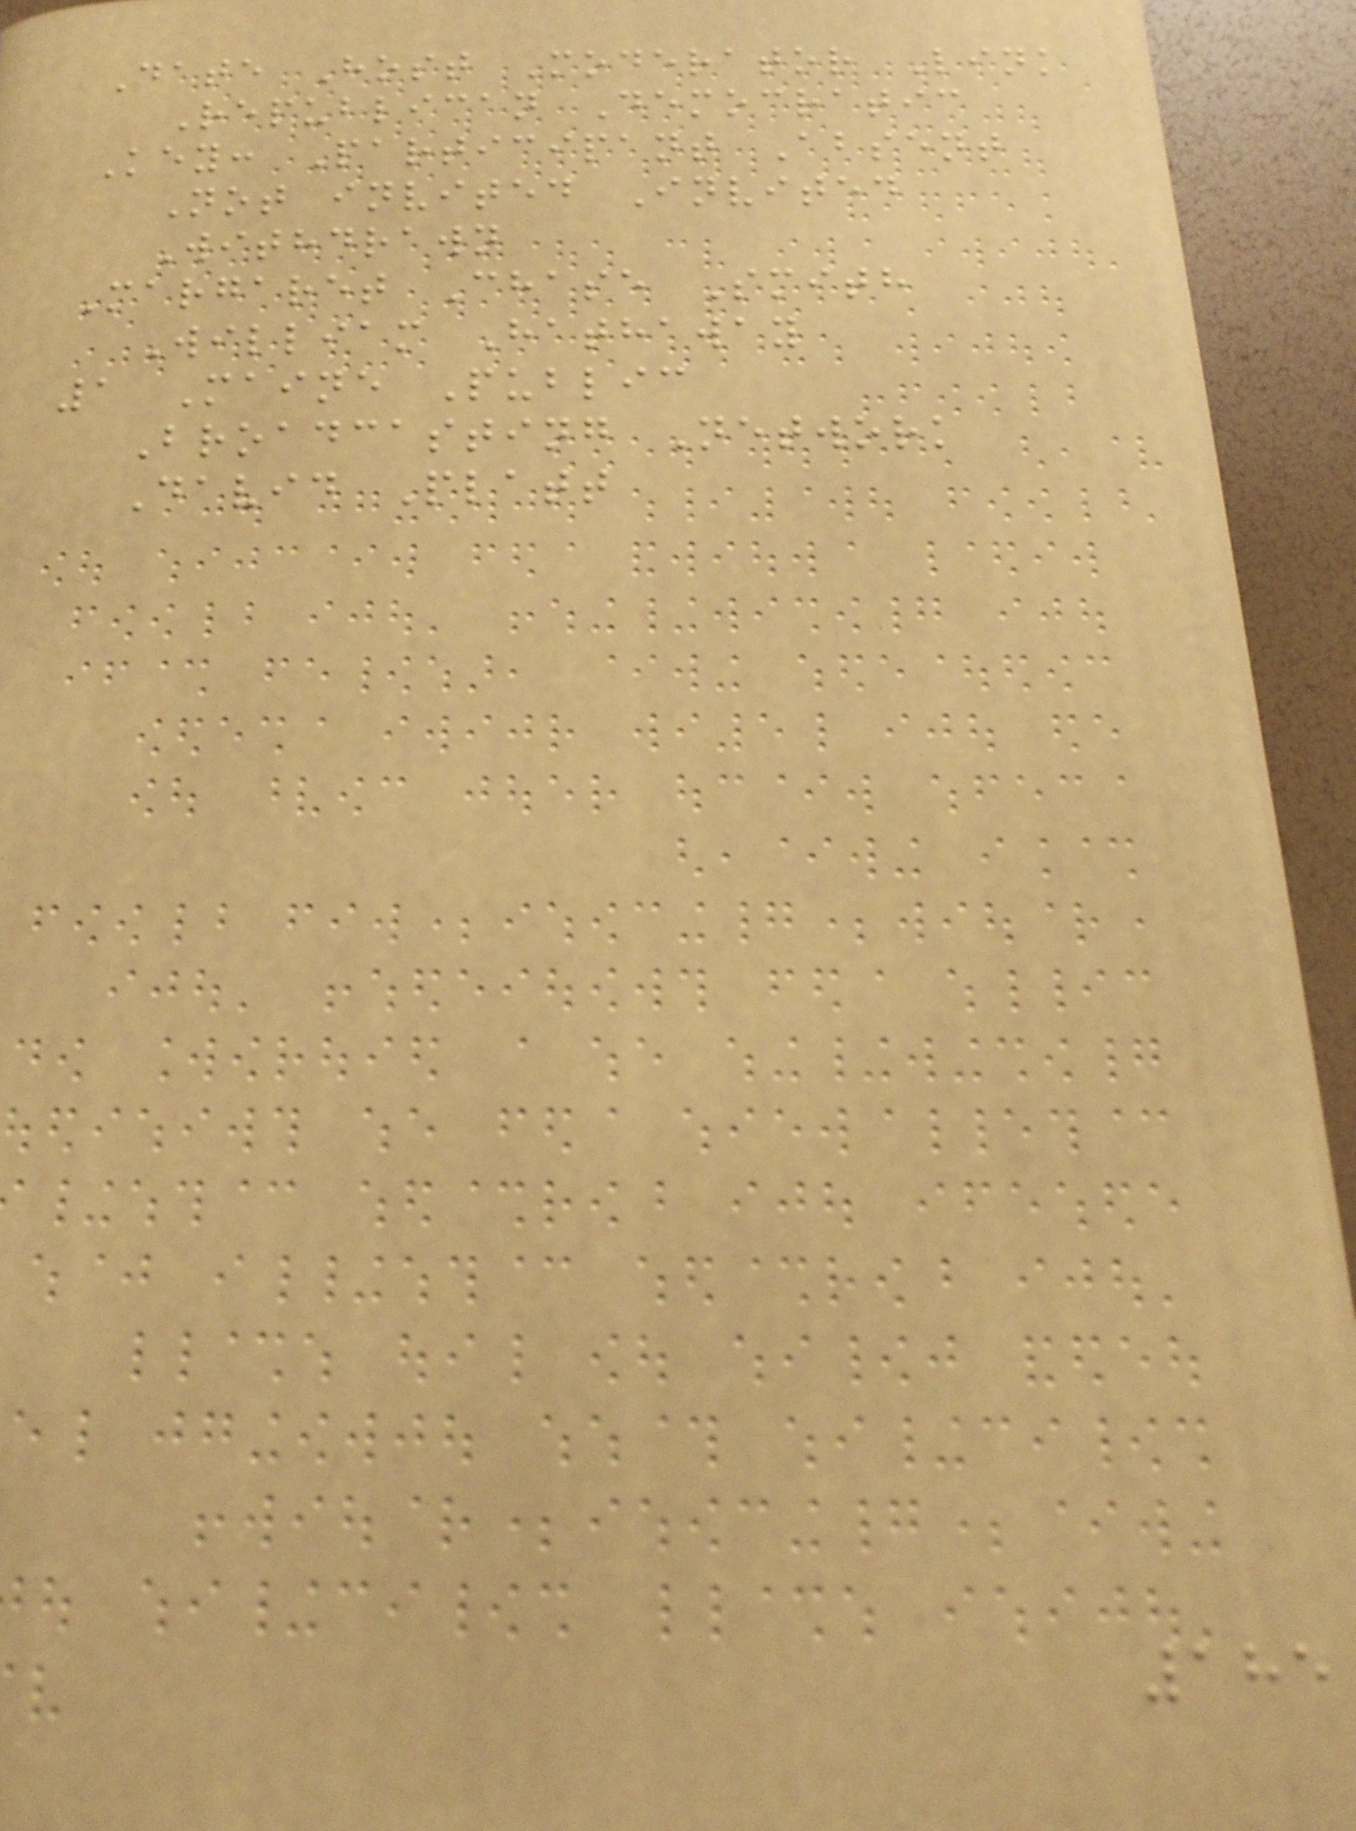Date Host Moderator Link
Republican Democratic
Key: Participant Absent
Not invited Invited
Withdrawn
Margaret Chase Smith
William Hathaway
1 Maine Public
Broadcasting Network
David Platt
185
